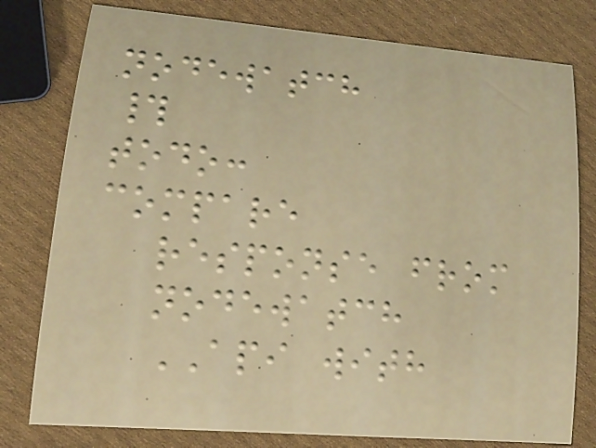nodewatch
#
todo:
compare
response from
nodewatch
API with
